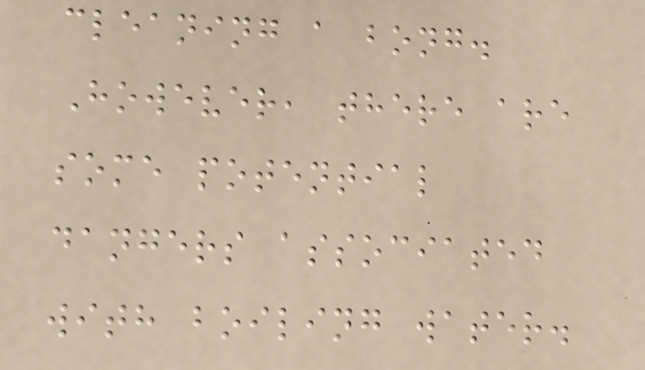cleaning a bong.
However, there are
some potential
dangers associated
with boiling water.
